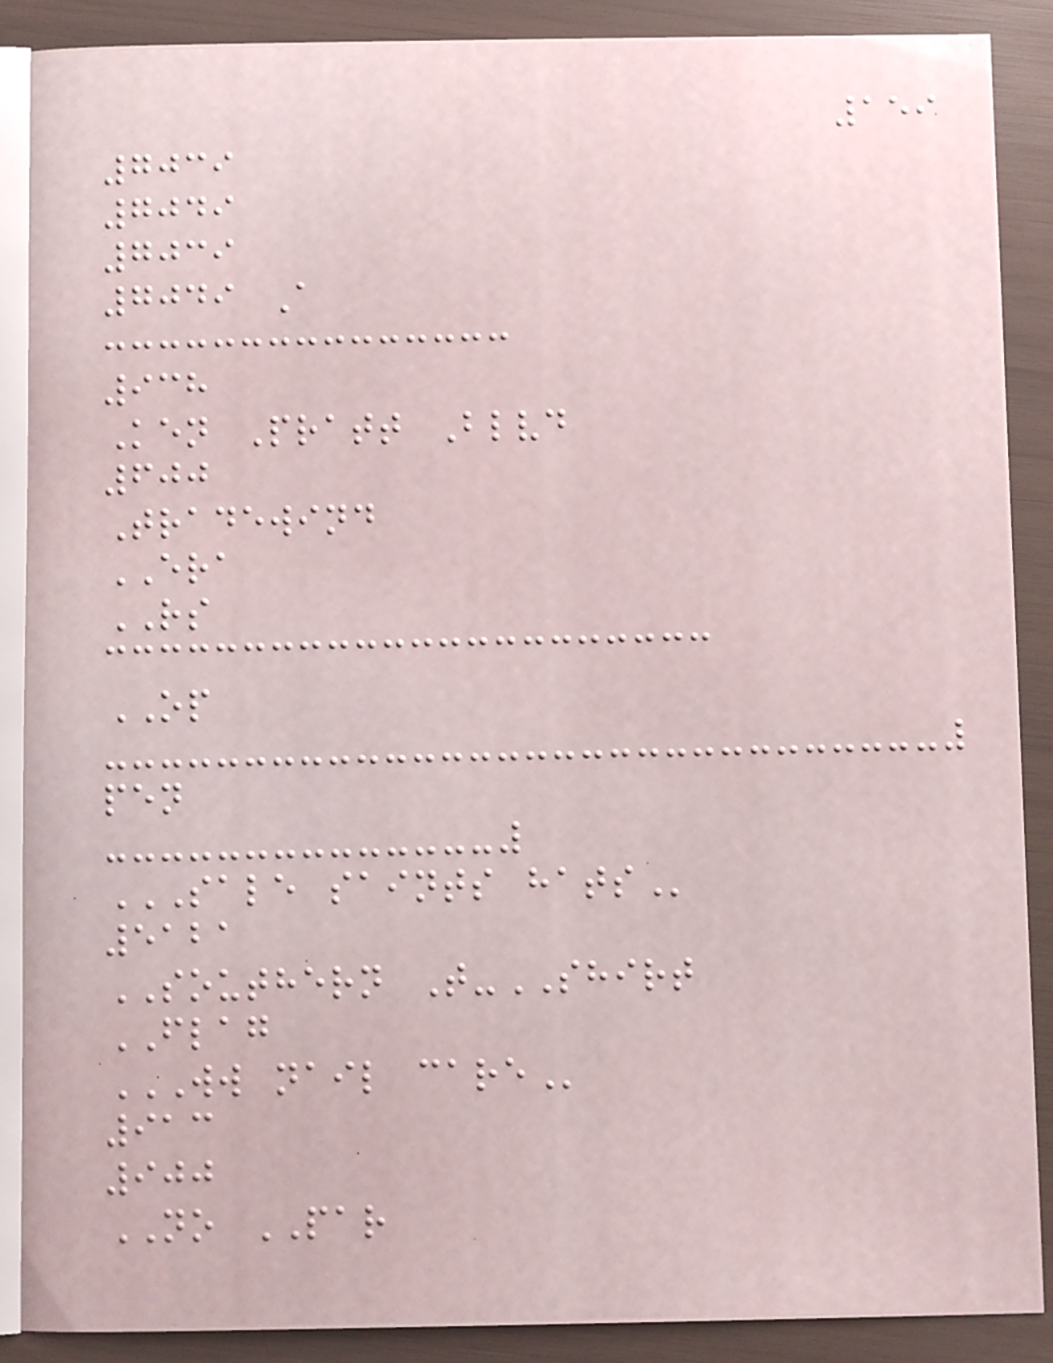159
7039
7049
7039
7049 A
938
Ken Pratt Blvd
600
Tradewind
ERA
RS
OP
pen
SALE SAINTS HATS
5121
SOUTHERN T-SHIRT
FLAG
WW NAIL CARE
913
900
NO PAR
